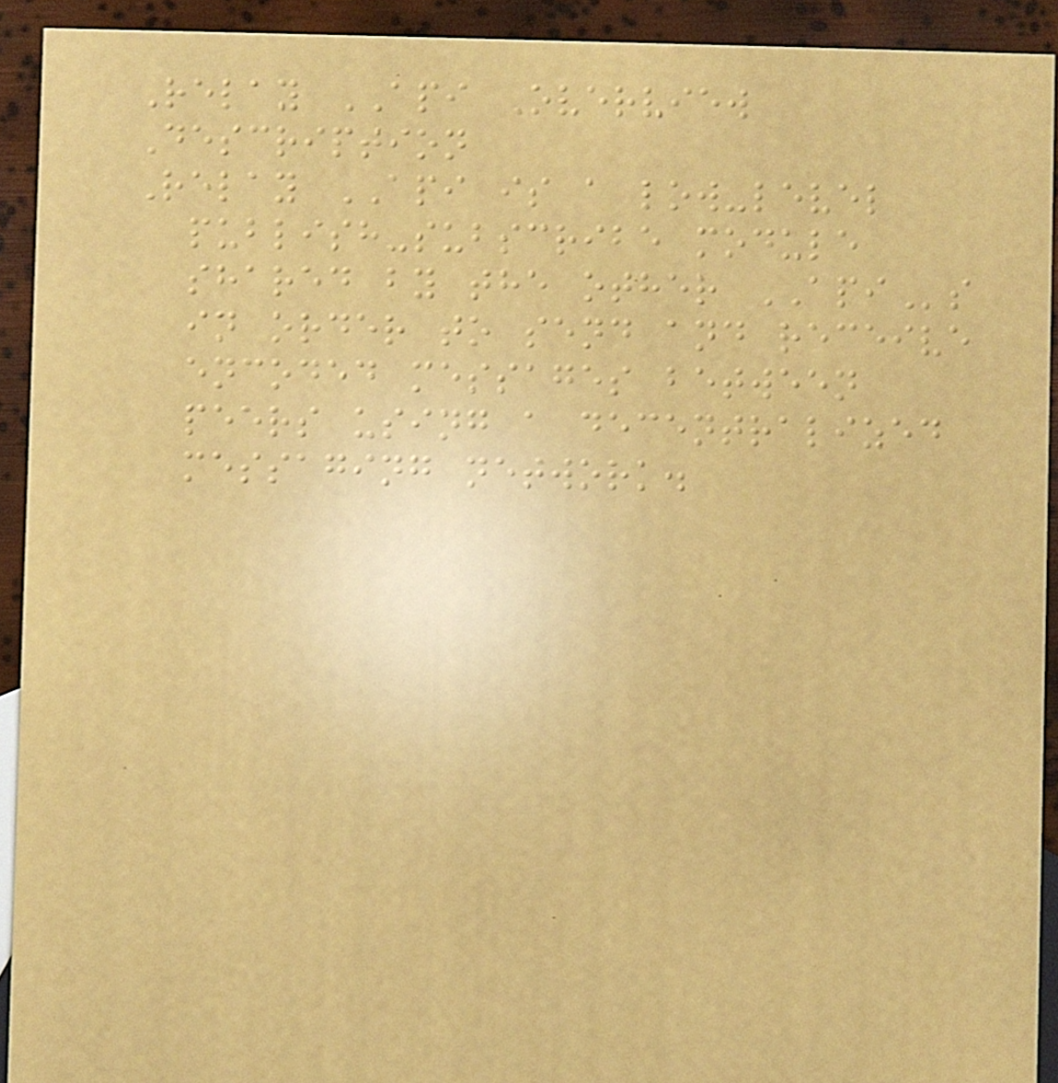Relay API Overview
Description
Relay API is a low-level
publish-subscribe module
shared by the other APIs
in order to send and receive
encoded messages between
peers using a decentralized
messaging network.
